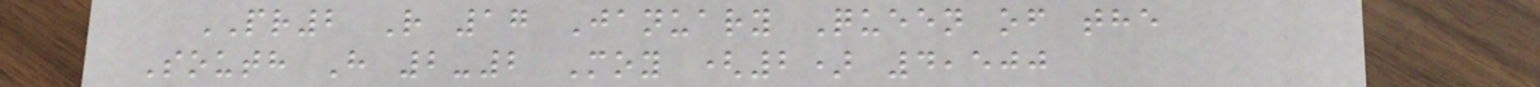PR2 R 17 January Queen of the
South H 2-2 Moy (2) 4,500
